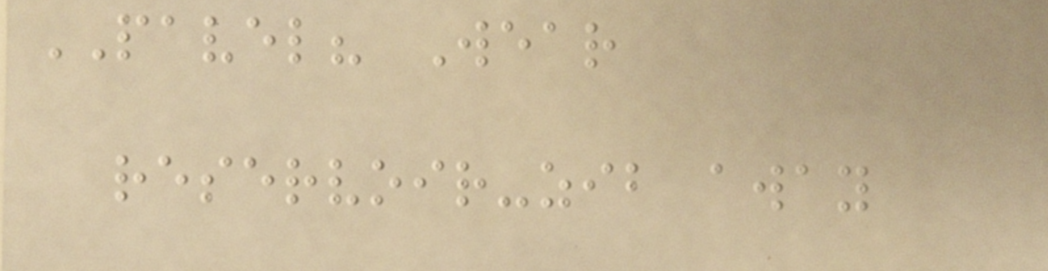PAVEL? Wear
reservoir-zib away
